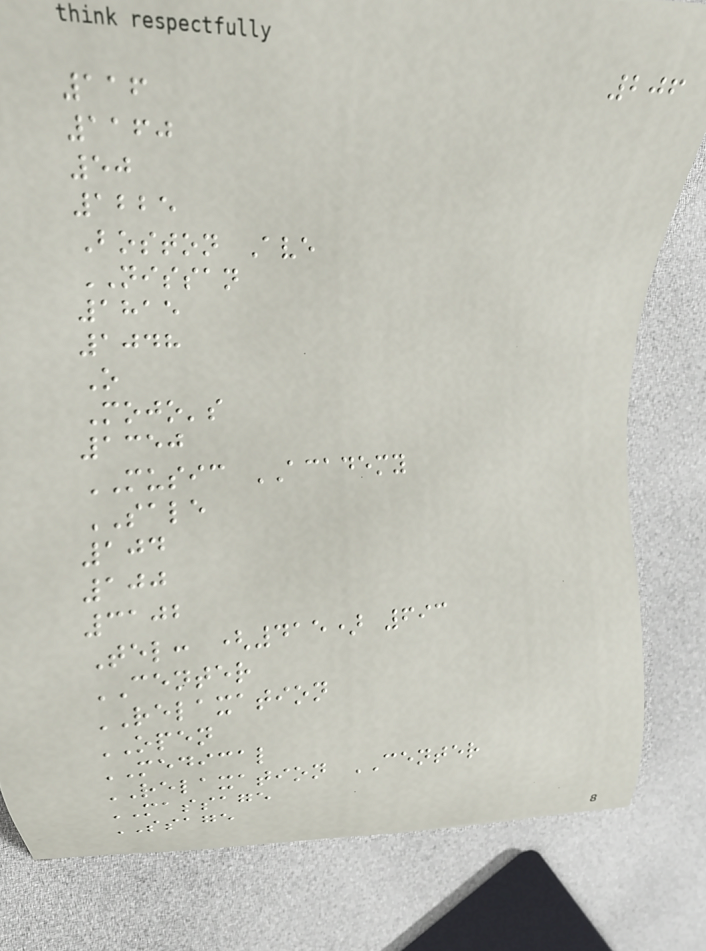206
116
1160
50
1225
Boston Ave
NISSAN
1815
1048
O
Mojo's
1350
MUSIC ACADEMY
SALE
104
100
3102
Tel: (415) 693
CENTER
RELAXATION
OPEN
MEDICAL
RELAXATION CENTER
MASSAGE
SSAGE
